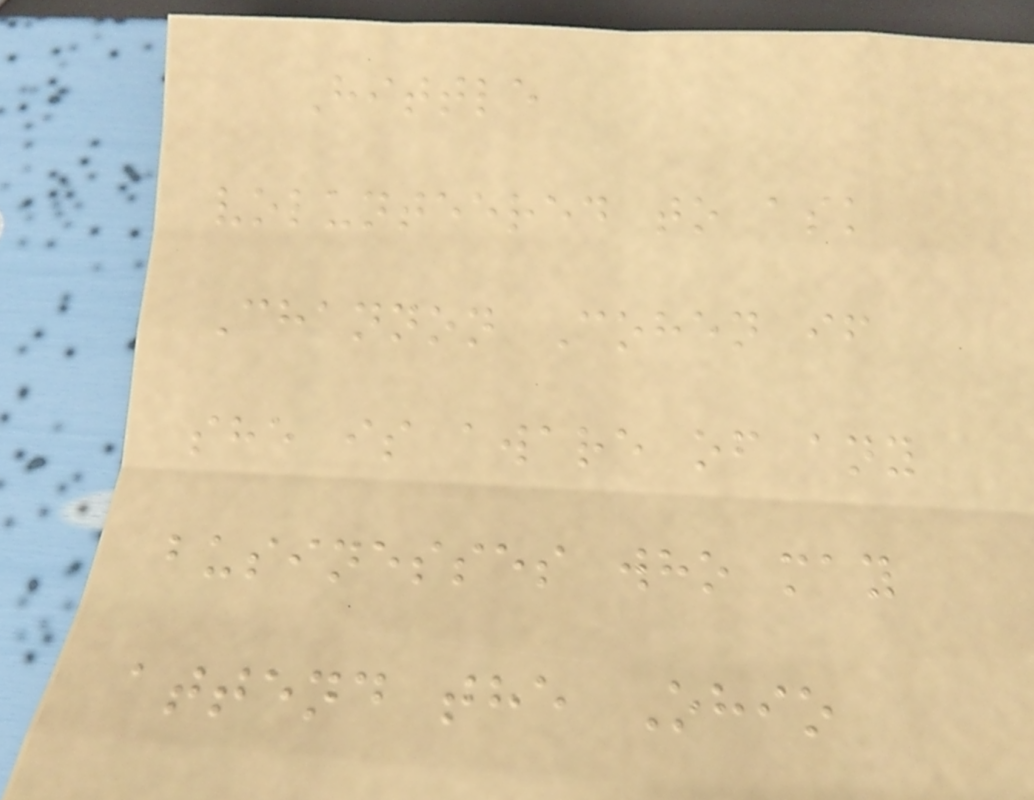Hittle
volunteered to ask
Channon Cohen if
she is aware of any
businesses who may
attend the Ohio
